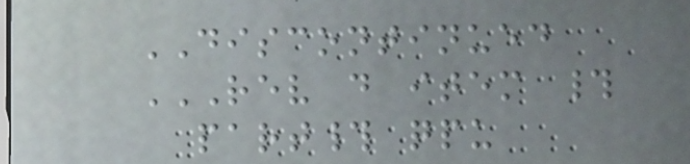DISCONTINUED
REV D ITEM #
PART# QPU
